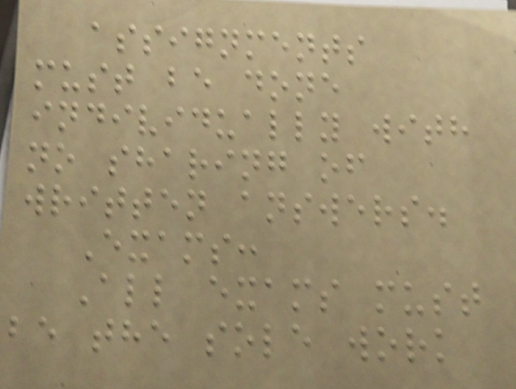assignments
must be done
individually with
no sharing of
written answers.
Exams:
All exams must
be the sole work
